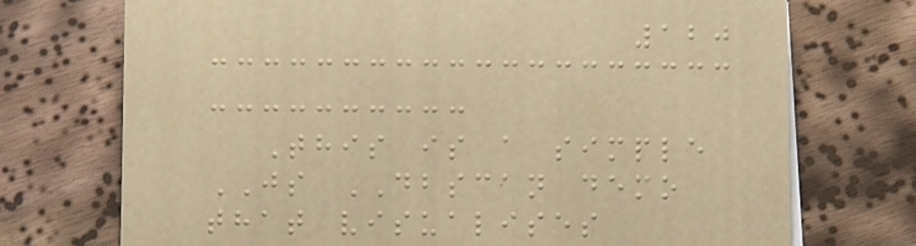120
This is a simple
JS DBSCAN demo
that visualises
